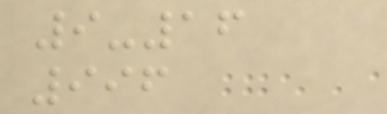9-16
996
